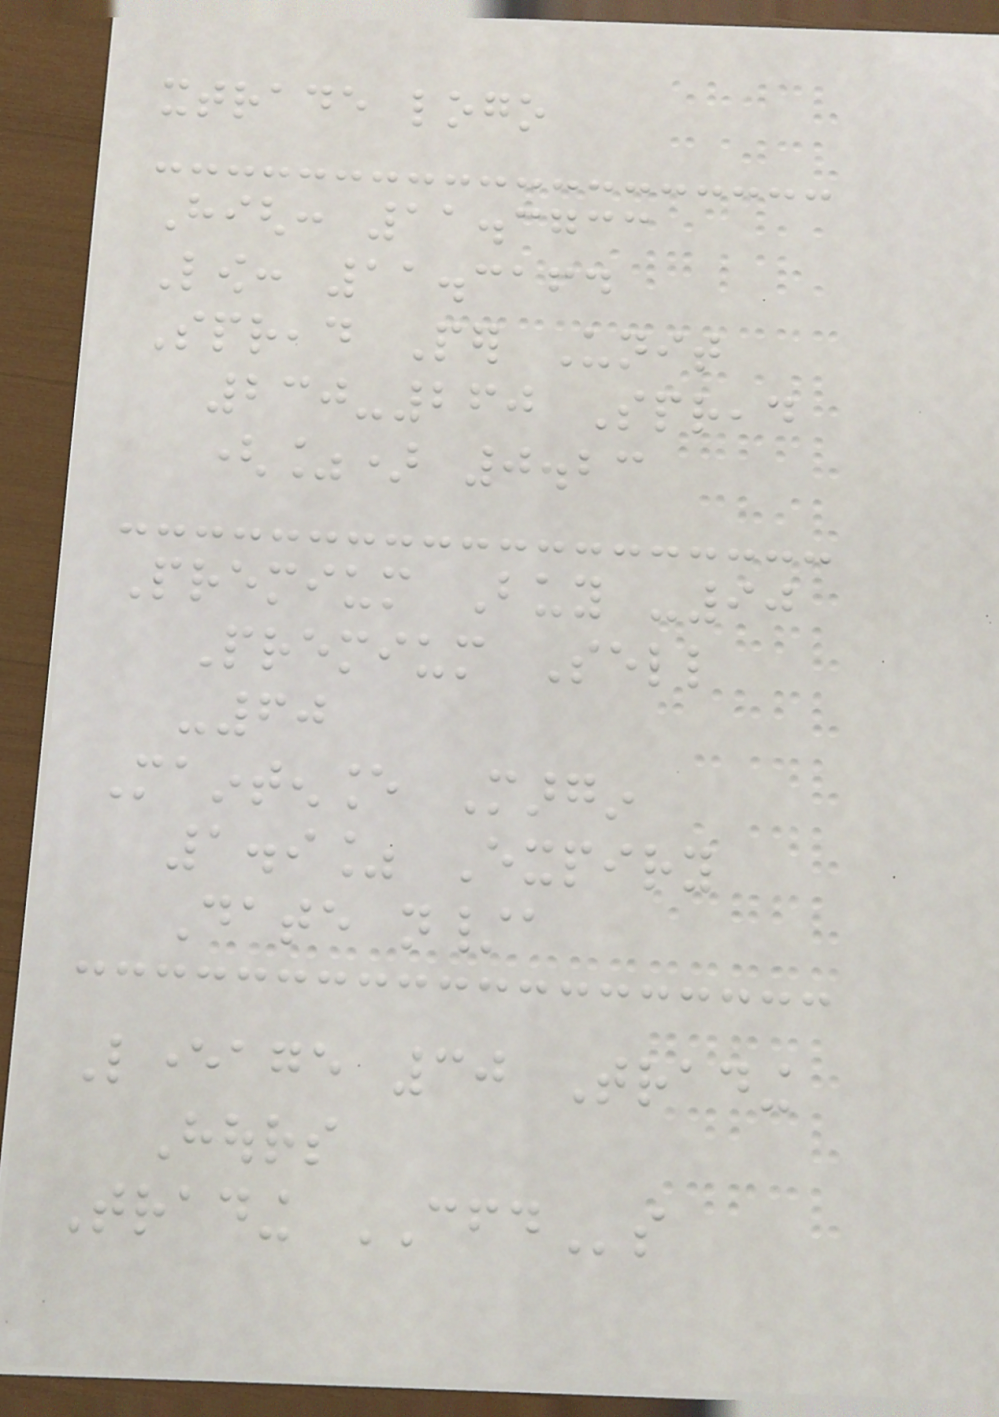xtrade logo
High: 11.3733
Low: 11.3164
Spread Per Unit
230-260 Spread
(%) 0.23
Premium Buy -90
Premium Sell
-60
Maintenance Margin
1.9% Expiry
Date n/a
Leverage 30 Trading
Hours
Trading CFDs
